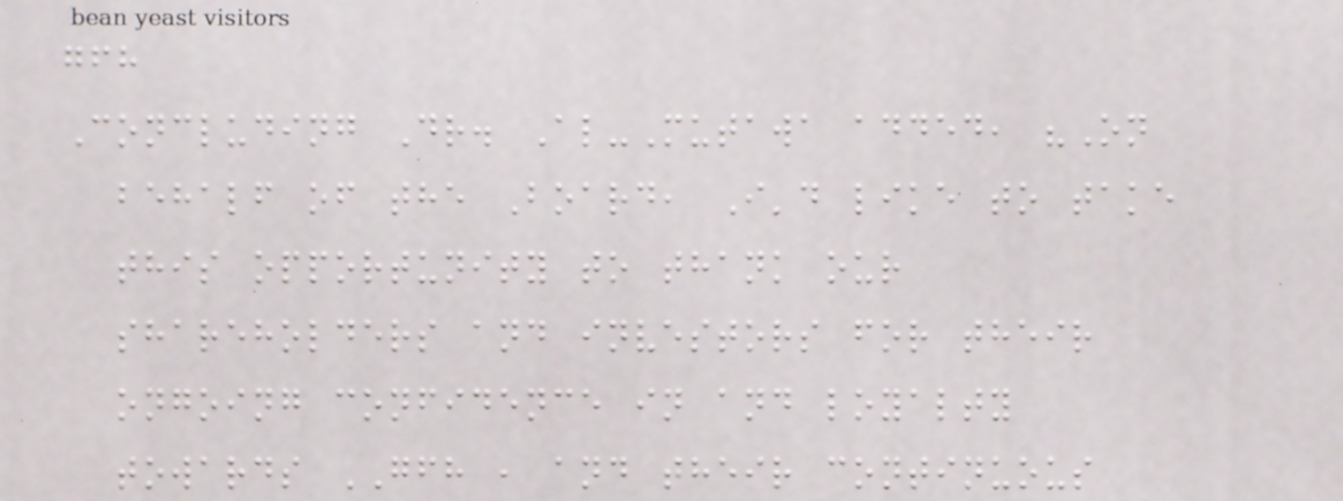gfh
Concluding Dr. Al-Mutawa added, "On
behalf of the Board, I'd like to take
this opportunity to thank our
shareholders and investors for their
ongoing confidence in and loyalty
towards GFH , and their continuous
